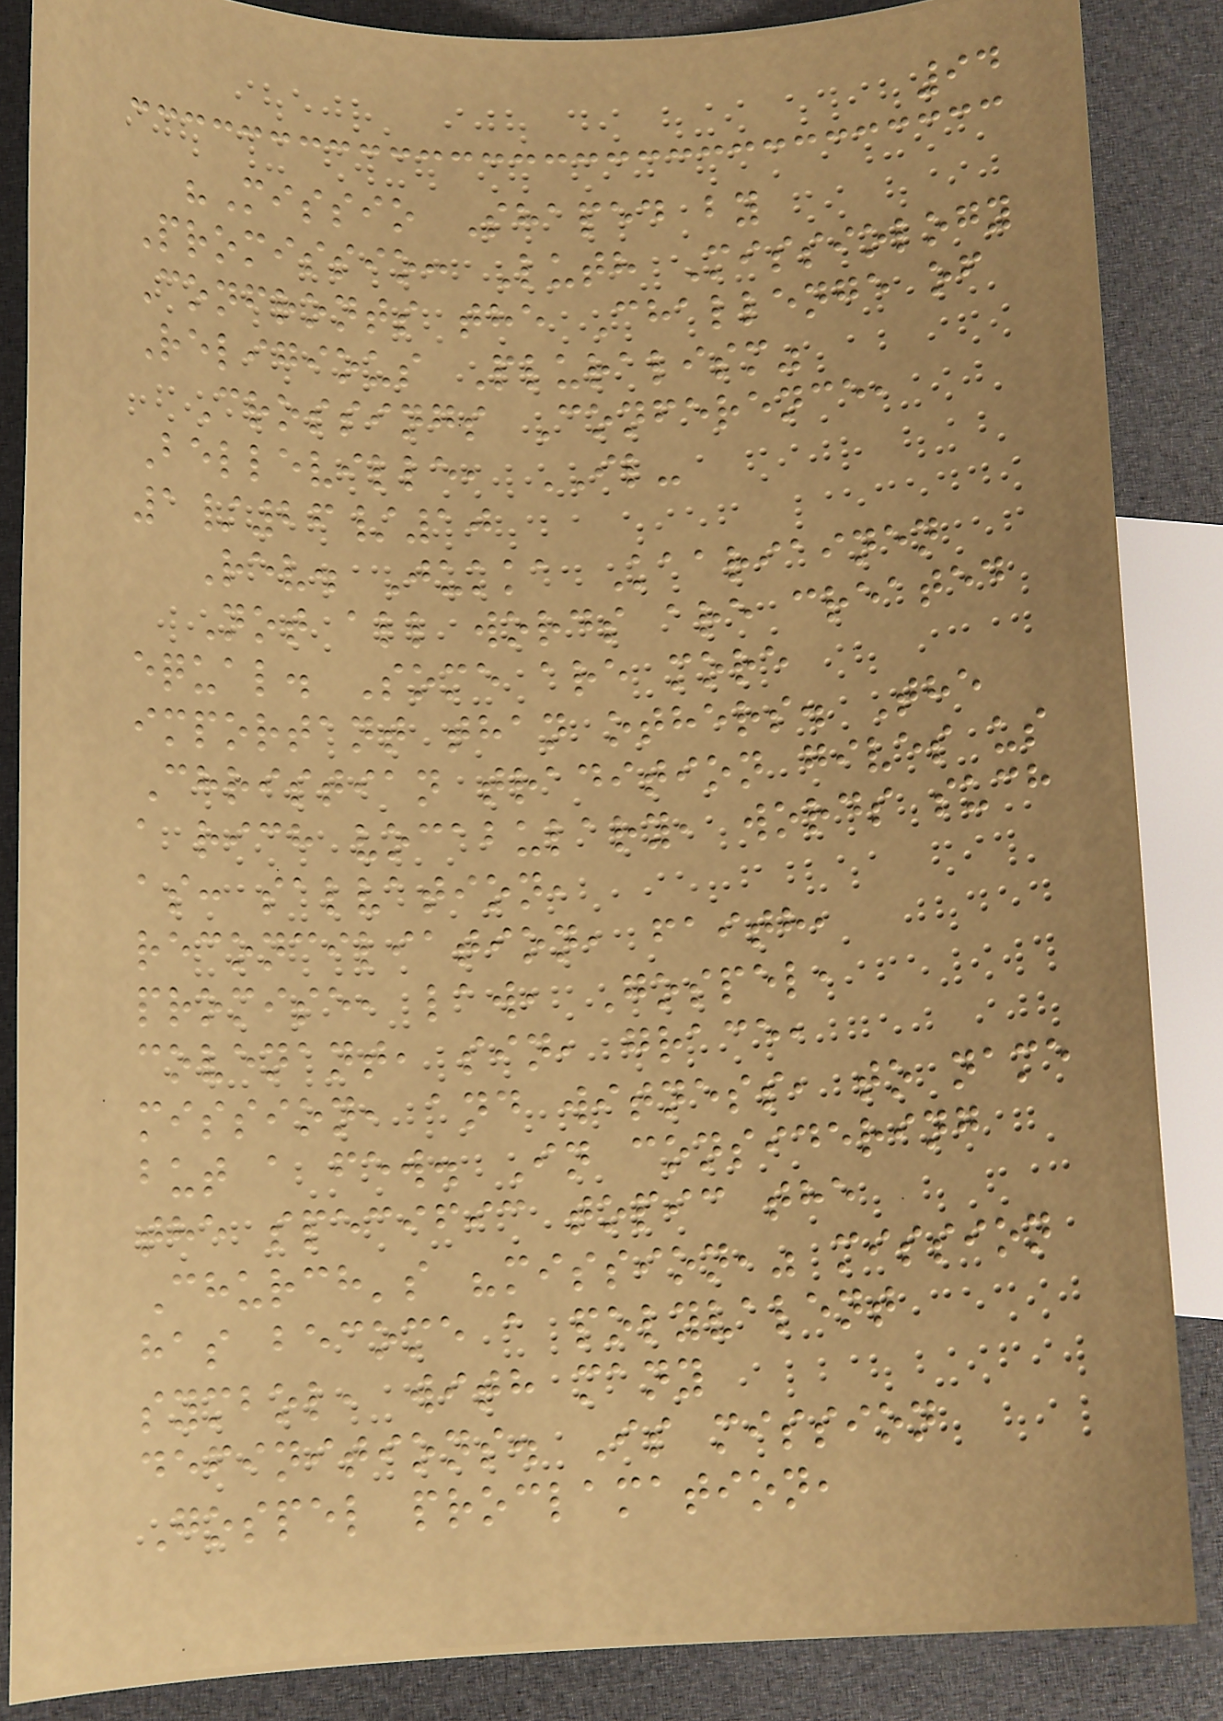94
"Missio Shaped by
Promissio: Luth Missiology
Confronts the Challenge of
Religious Pluralism"
Crossings Conference,
Belleville, IL-
1/26/10
Rev. Jukka Kaariainen
Not all words are created
equal. Some are more
important than others. The
Christian tradition gives us
a rich vocabulary, words such
as: salvation,
reconciliation, faith,
promise, law, Gospel,
covenant, sin, grace,
mission, and witness, to name
but a few. In considering
the specific topic the
Church's "mission," mission
has become a polyvalent
symbol, with many
definitions. Is mission
Gospel proclamation,
